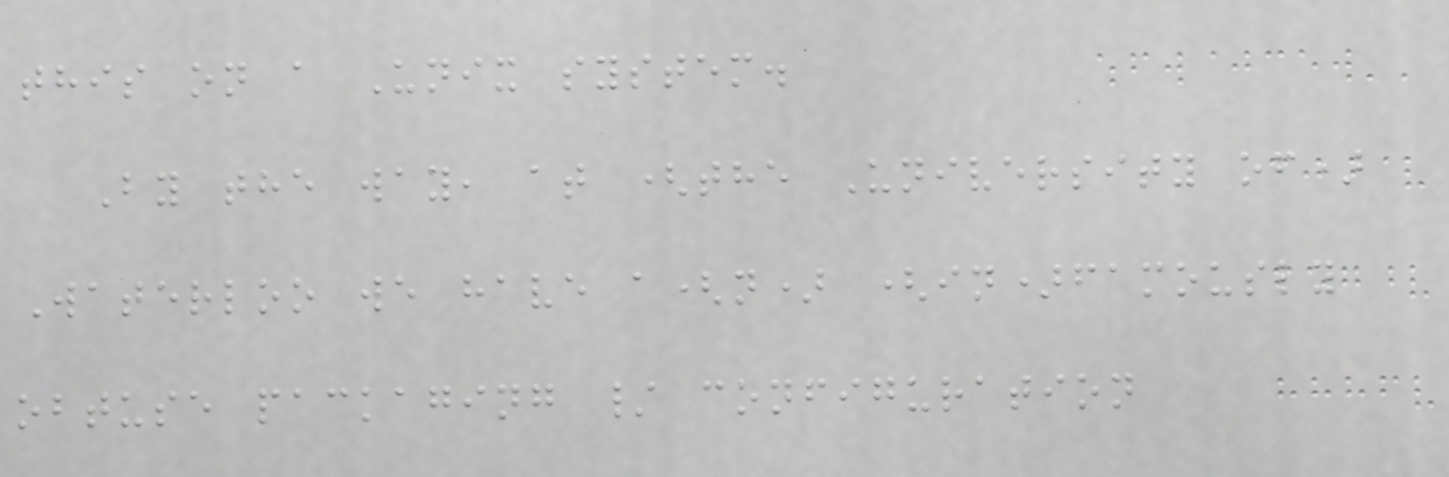this on a Unix system.
By the way, at (the University of)
Waterloo we have a(n) (in)famously
obtuse packaging / configuration
